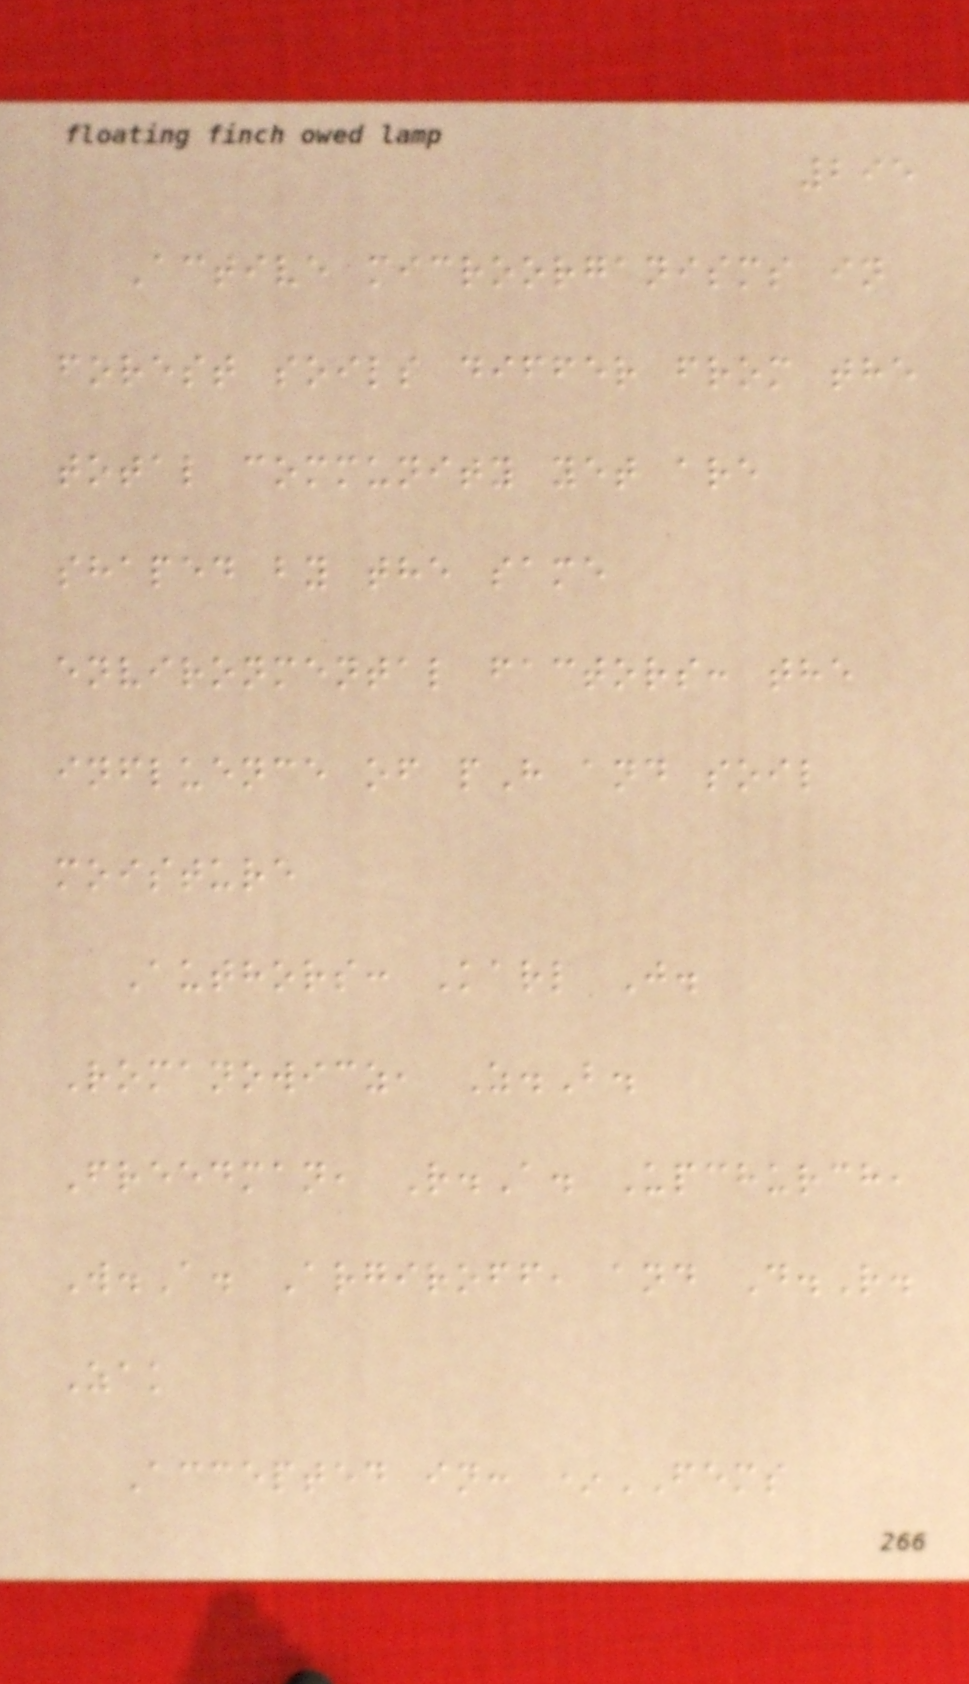295
Active microorganisms in
forest soils differ from the
total community yet are
shaped by the same
environmental factors: the
influence of pH and soil
moisture
Authors: Karl J.
Romanowicz, Z.B.
Freedman, R.A. Upchurch,
W.A. Argiroff, and D.R.
Zak
Accepted in: *FEMS
